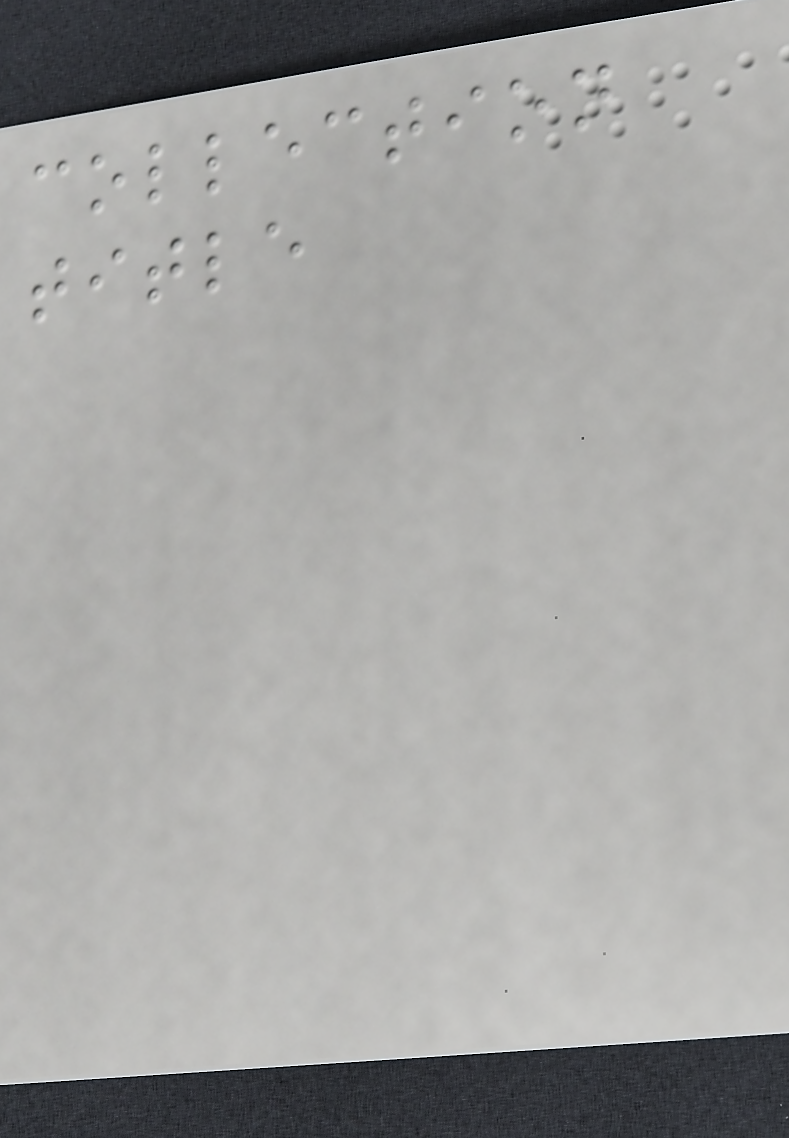collection
title
